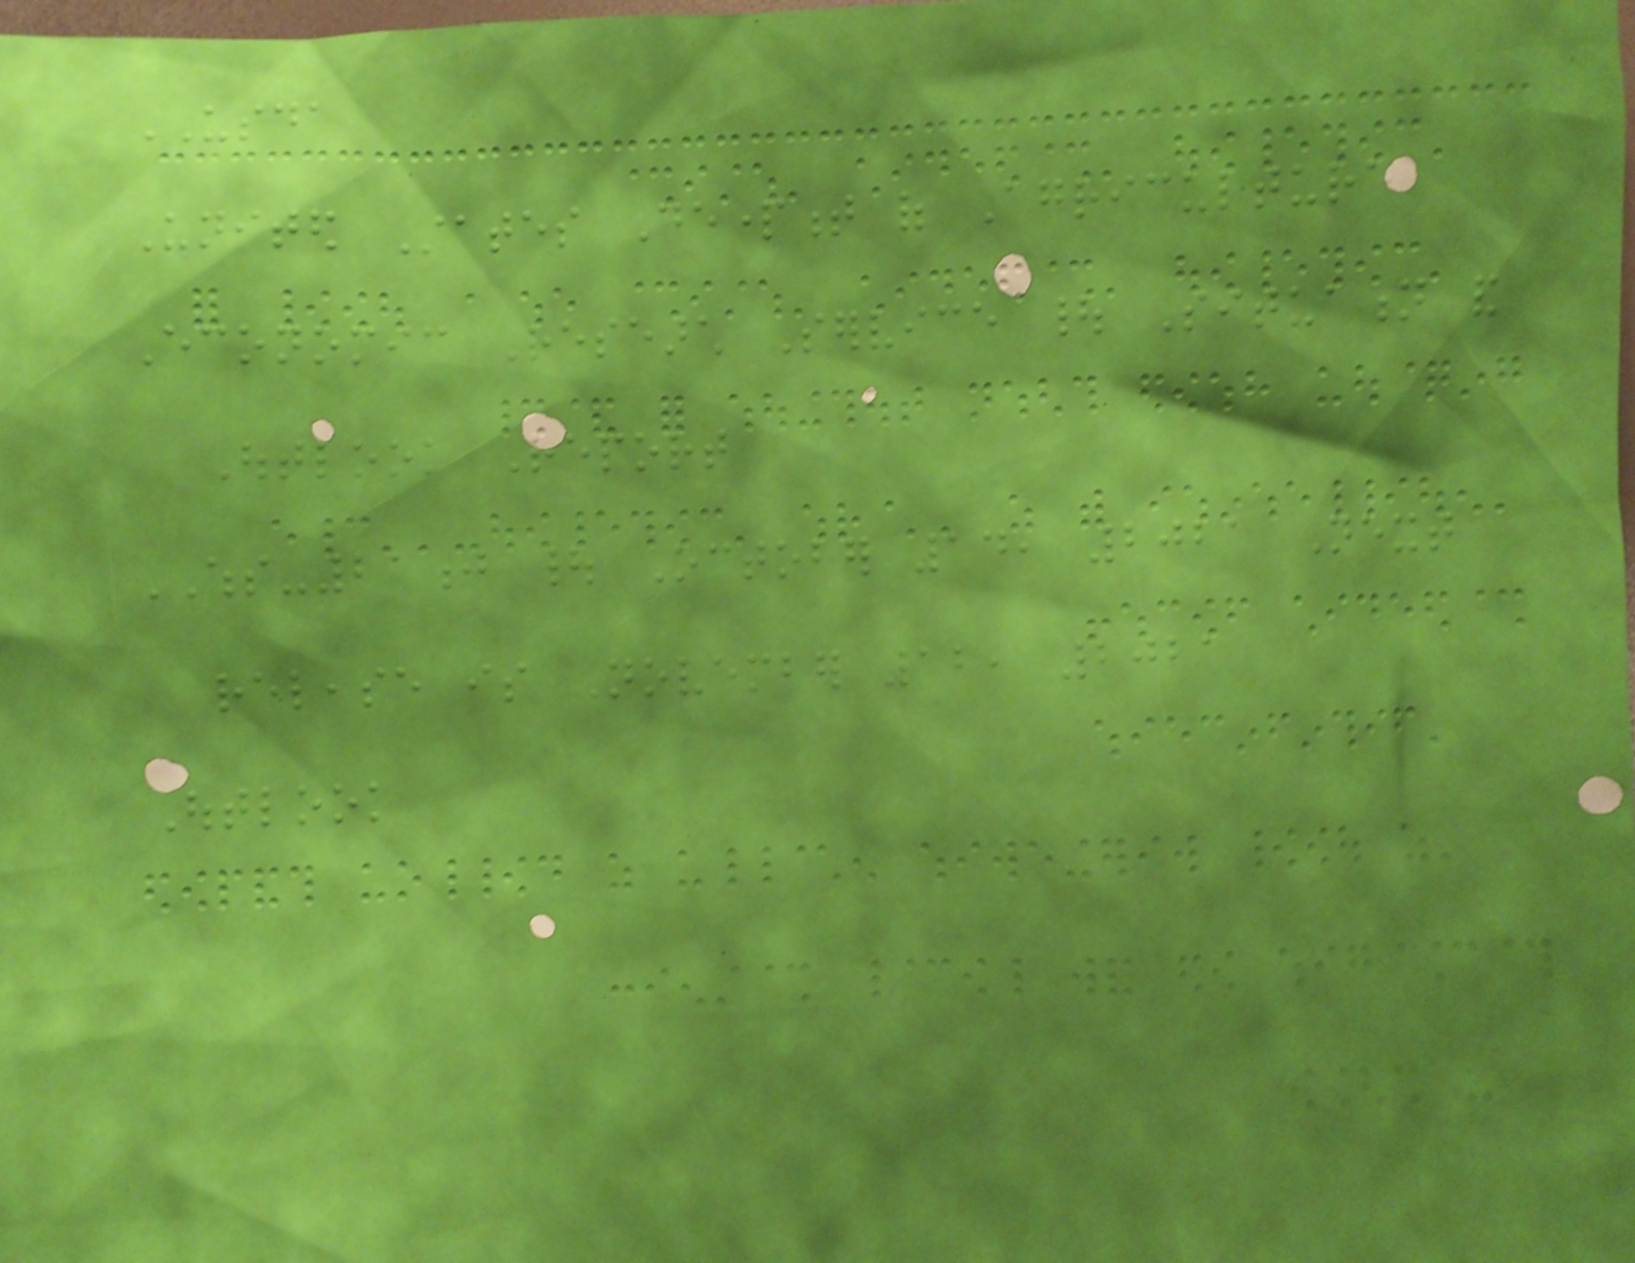USDA
United States Department of Agriculture
Economic Research Service | Situation and
Outlook Report
WHS-21j | October 14, 2021 Next
release is November 12, 2021
Outlook
